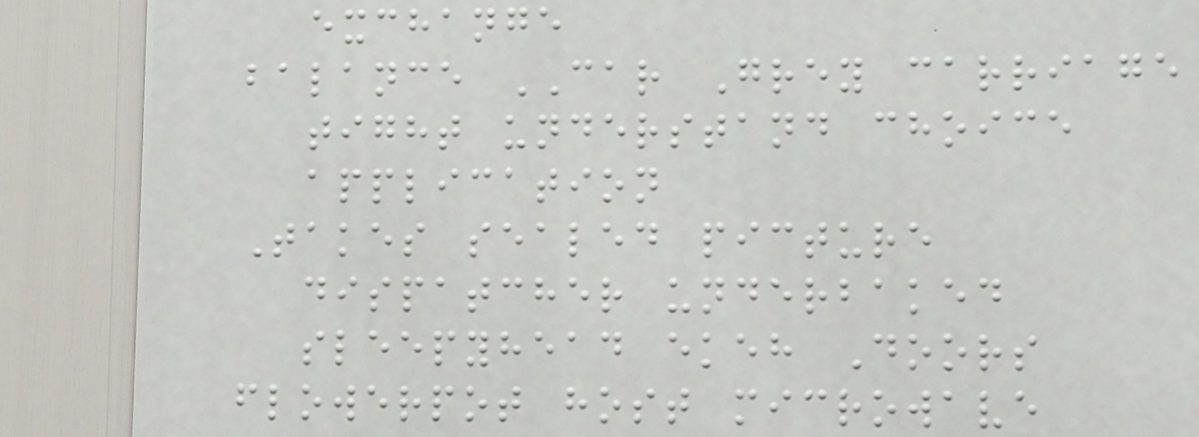exchange
balance CAR Grey carriage
tight understand choice
application
Takes sealed picture
dispatcher underbaked
sleepyhead ekeh Doors
flowerpot host microwave
